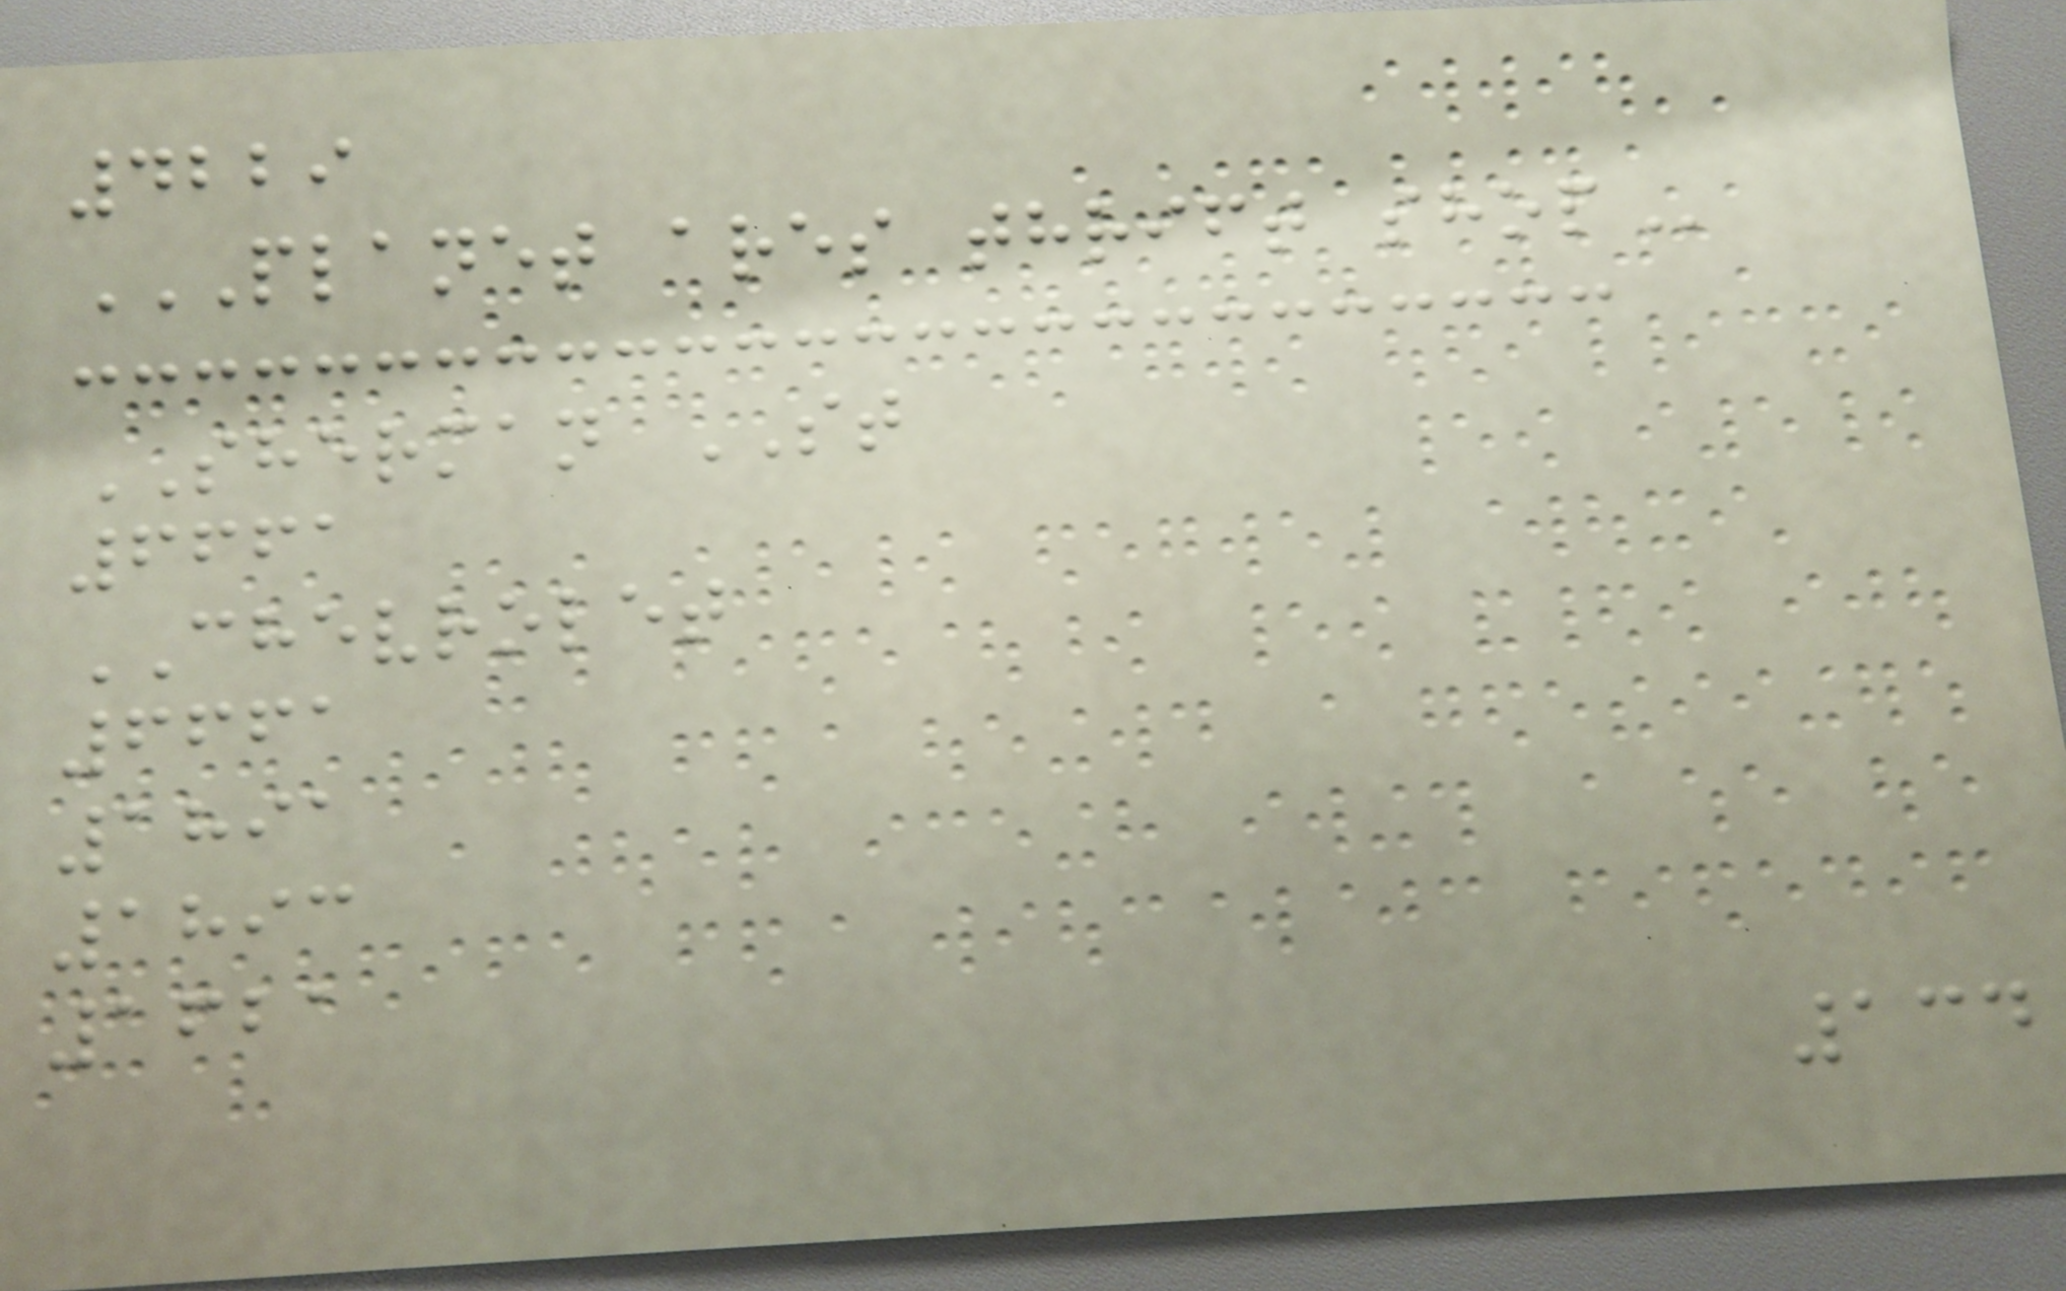4229
PLANET ARES THRIFT SHOP
SHERMAN ST
6661
CHEVROLET
6661
1891
1893
1621
134
